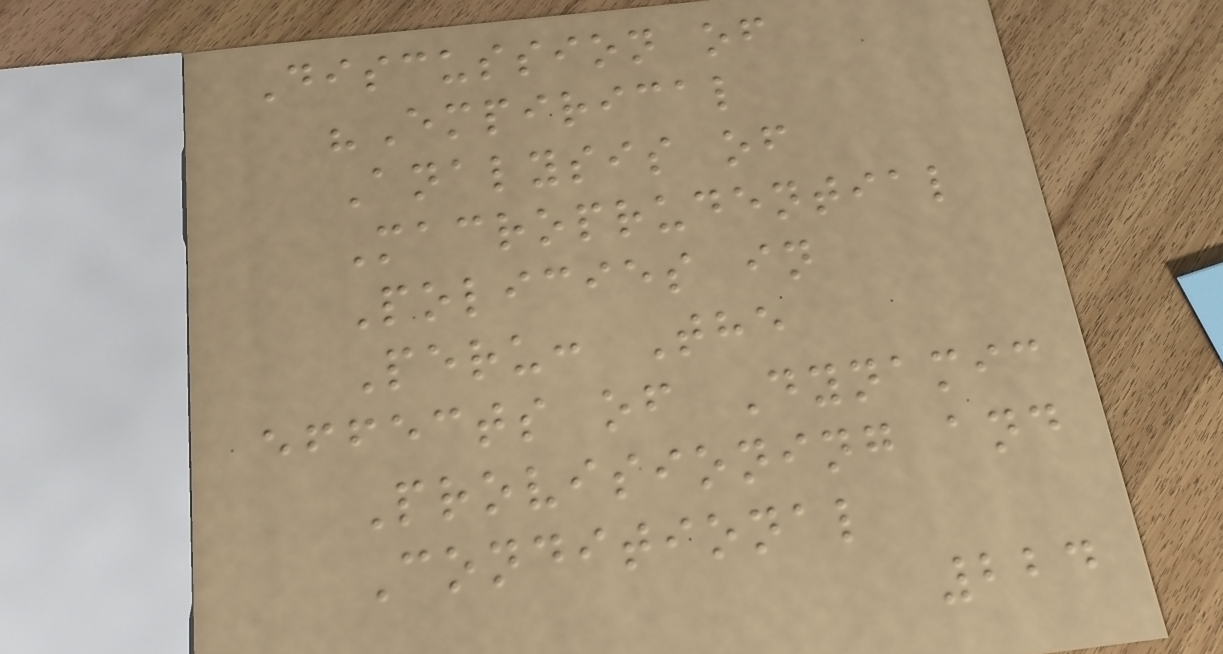Discussion of
"Empirical
Analysis of
Macroprudential
Policies in
Peru: The
effects of Dynamic
Provisioning and
Conditional
224
